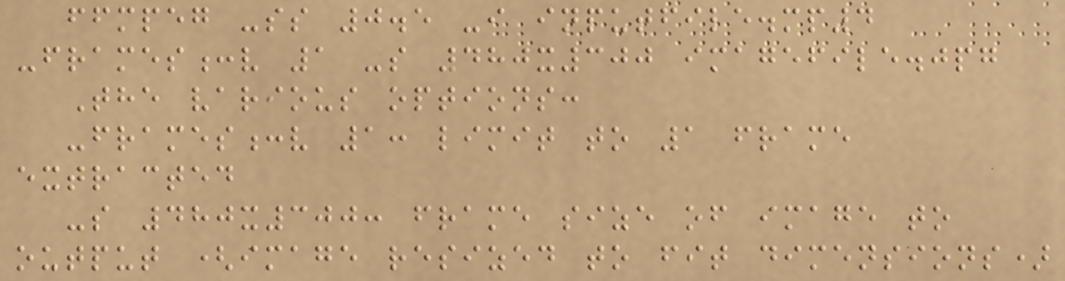ffmpeg -ss 0.5 -i inputfile.mp4
-frames:v 1 -s 480x300 imagefile.jpg
The various options:
-frames:v 1: limit to 1 frame
extracted
-s 480x300: frame size of image to
output (image resized to fit dimensions)
